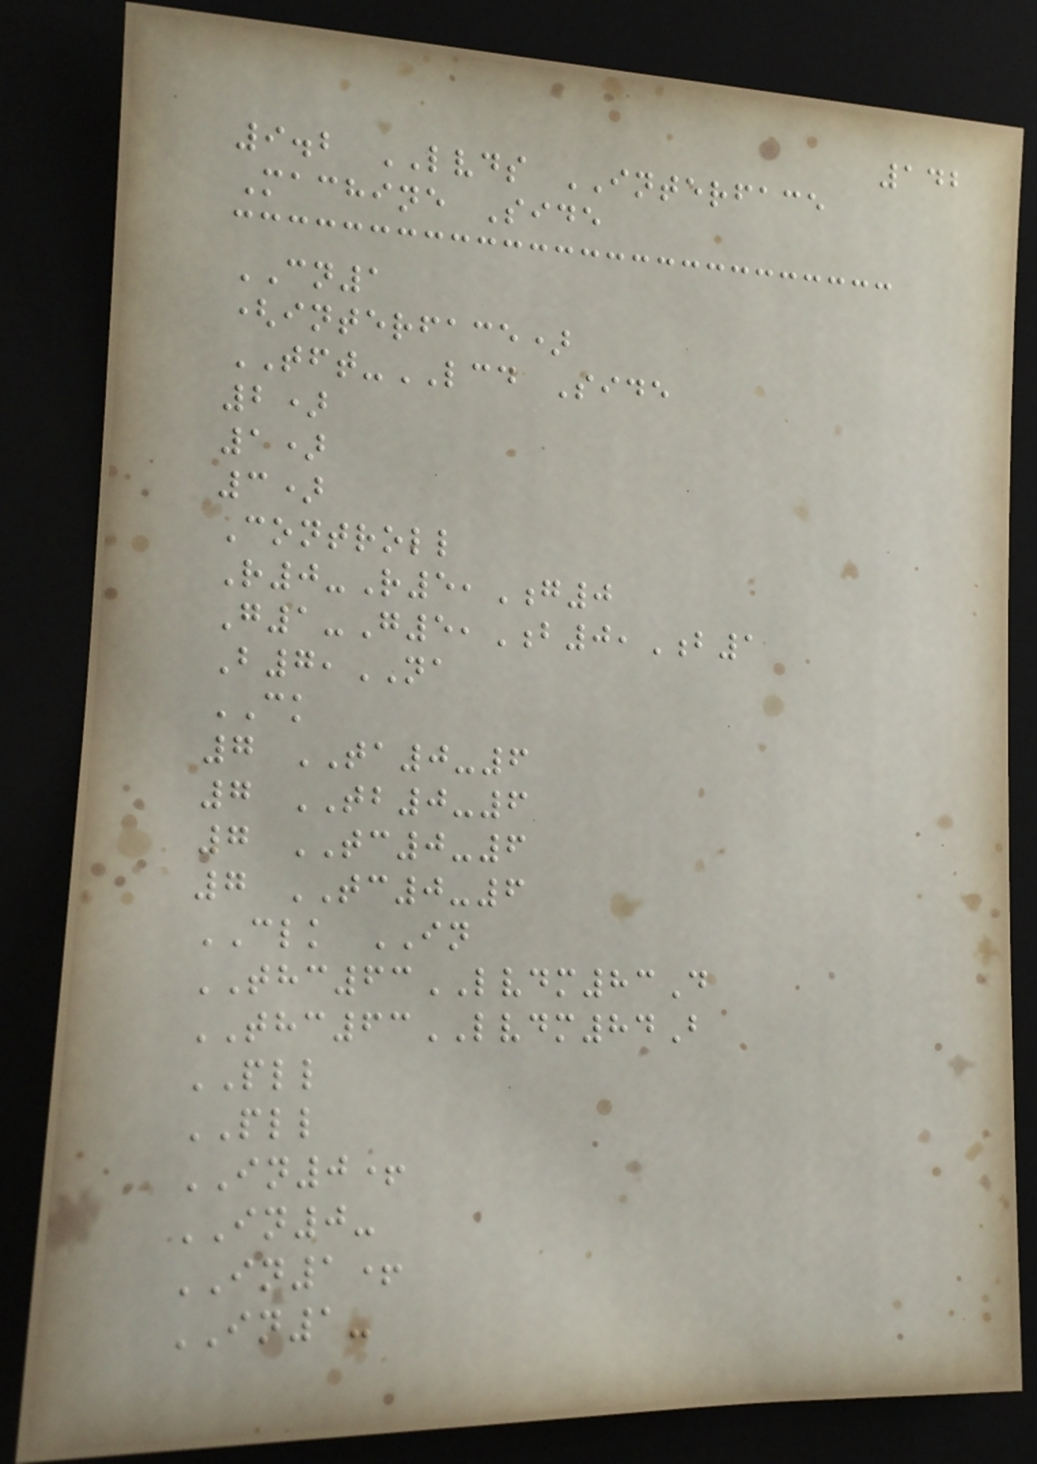142
9.2 LVDS INTERFACE
Machine Side
CN1
(interface)
TFT-LCD Side
2)
1)
3)
Controll
R0-R5,G0
G1-G5,B0,B1
B7,NA
CK
7 TA0-6
7 TB0-6
7 TC0-6
7 TC0-6
CLK IN
THC63LVDM83D
THC63LVDM84B
PLL
PLL
IN0+
IN0-
IN1+
IN1-
